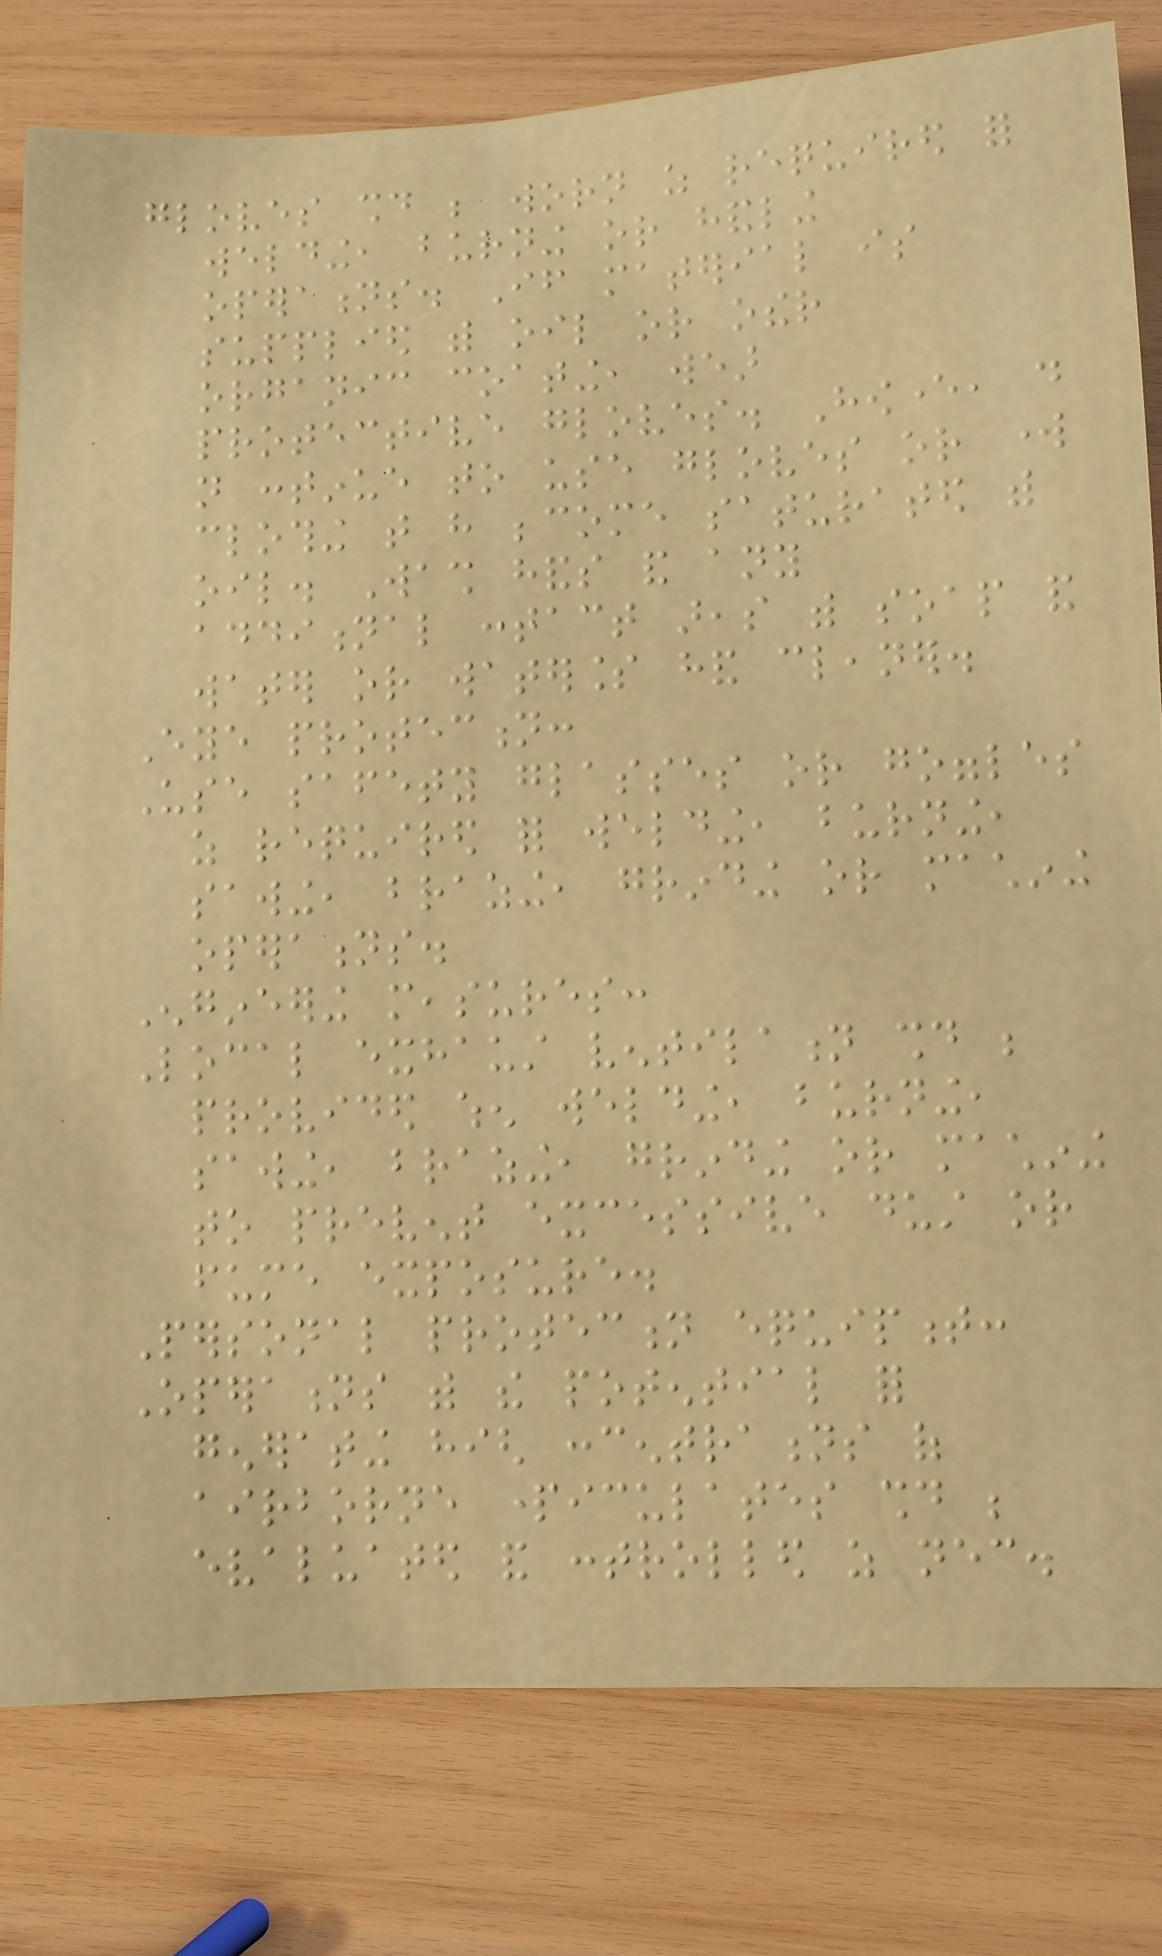gloves should be worn as required for
welding, burning or handling
operations. If material is
supplied with oil or other
organic coating, wear
protective gloves. However, do
not continue to use gloves or work
clothing that have become saturated with
oil. Wash hands and any
additional contact areas with soap and
water or waterless hand cleaner.
Eye protection:
Use safety glasses or goggles
as required for welding, burning,
sawing, brazing, grinding or machining
operations.
Engineering measures:
Local exhaust ventilation should be
provided when welding, burning,
sawing, brazing, grinding or machining
to prevent excessive dust or
fume exposure.
Personal protection equipment:
Operations with the potential for
generating high concentrations of
airborne particulates should be
evaluated and controlled as necessary.
